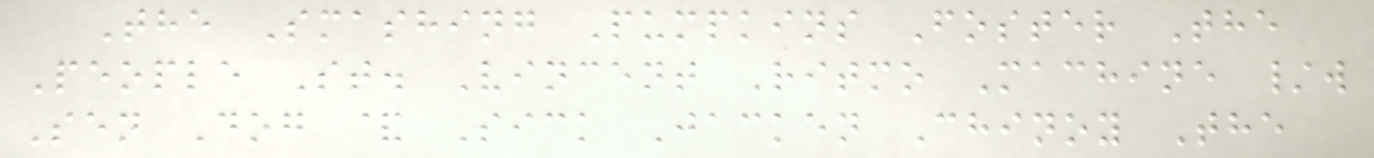The Smashing Pumpkins Foster The
People St. Vincent Ritmo Machine /w
Sen Dog & Sick Jacken Chinoy The
